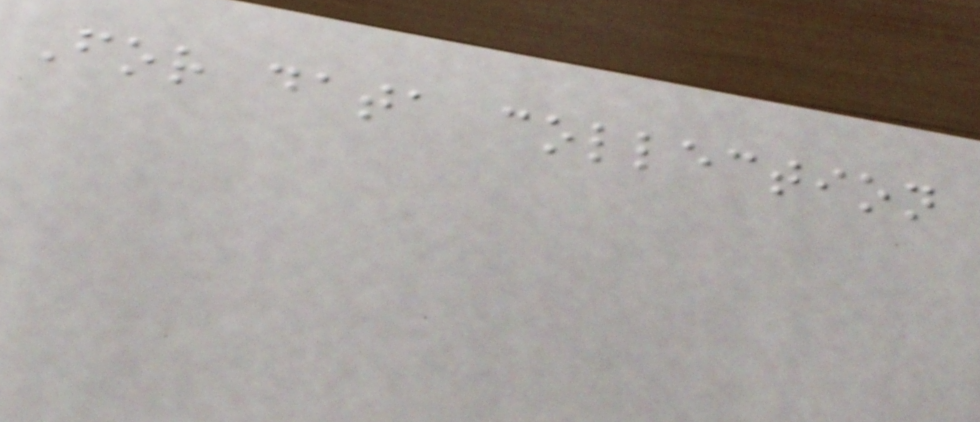For data collection
